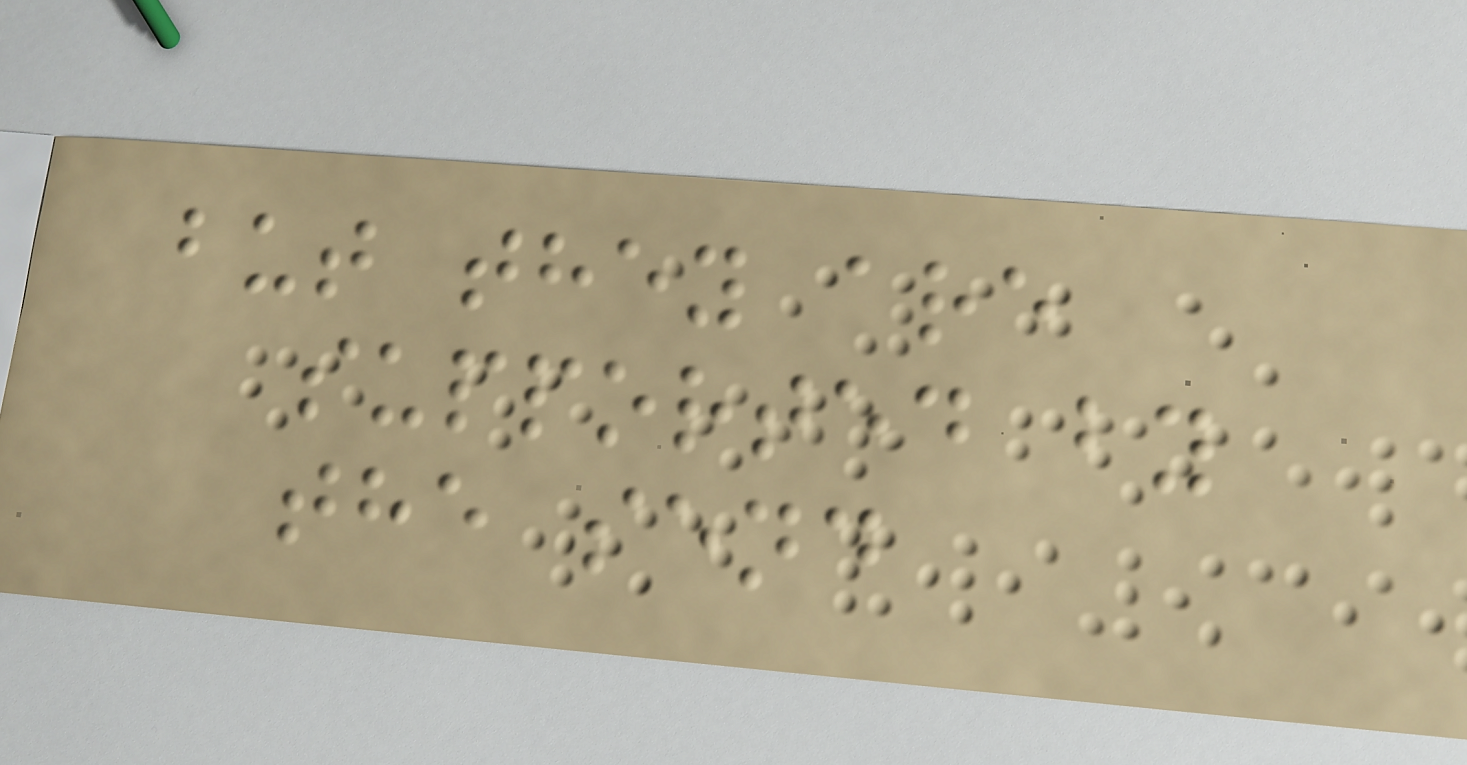but they are
supported by
the send
